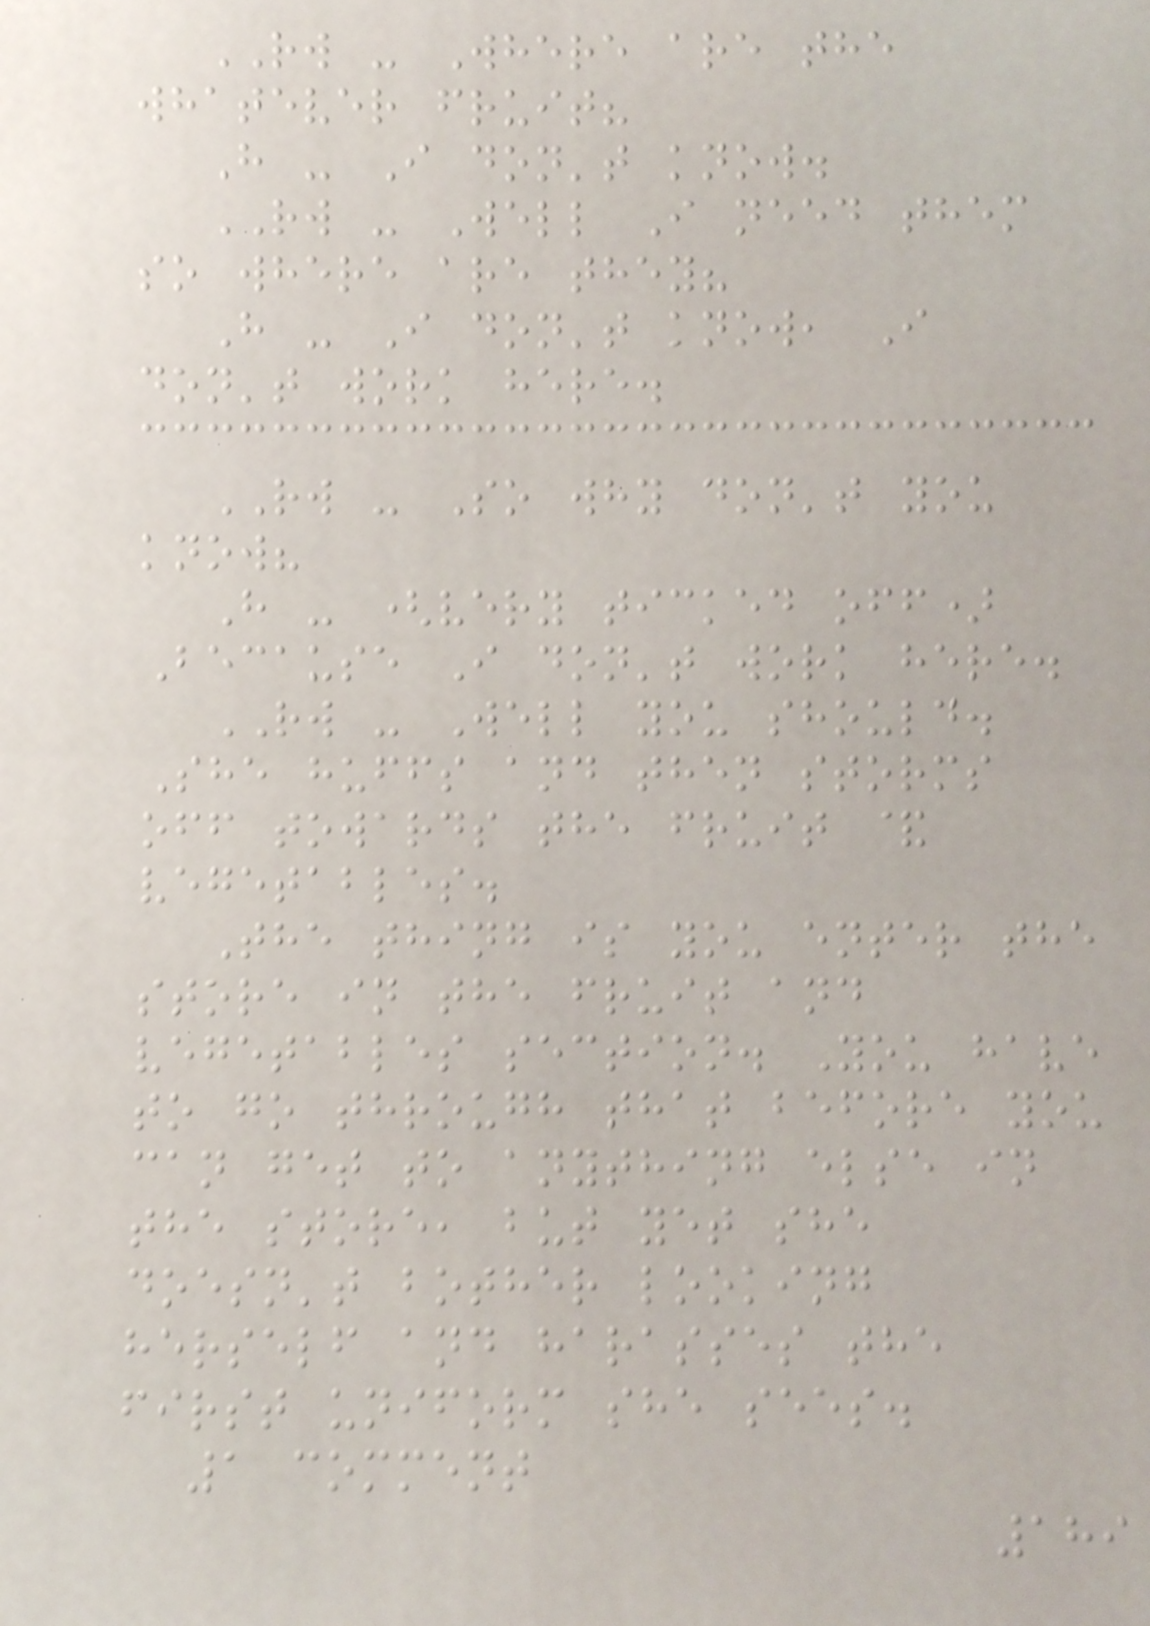RW - Where are the
whatever fruit?
H - I don't know.
RW - Well I need them
so where are they?
H - I don't know, I
don't work here.
RW - So why don't you
know?
H - (very ticked off)
Because I don't work here.
RW - Well you should.
She huffs and then storms
off towards the fruit &
vegetables.
The thing is you enter the
store in the fruit and
vegetables section. You have
to go through that before you
can get to anything else in
the store, but yet she
doesn't bother looking
herself and harasses the
first uniform she sees.
1 comment
189
